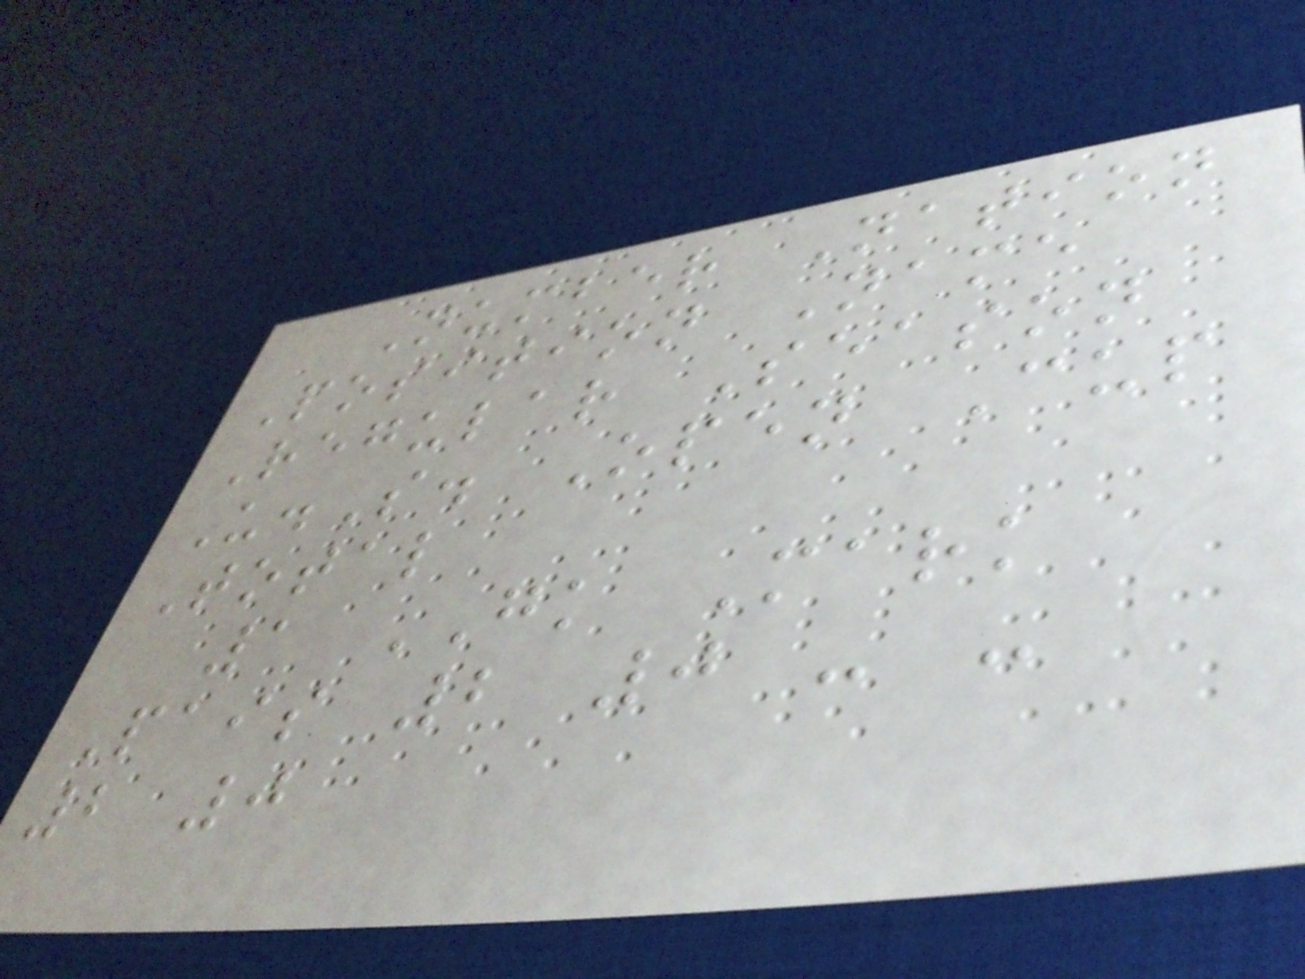Number Nation
Position Name
Regular Season
U.S. Open Cup
Total
1 GK Mark
Pais 2 0 - -
2 0
